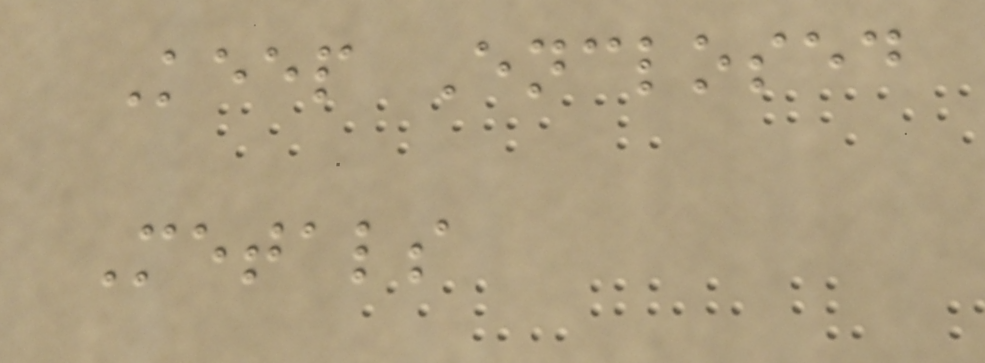Keep Enclosed
Metals
